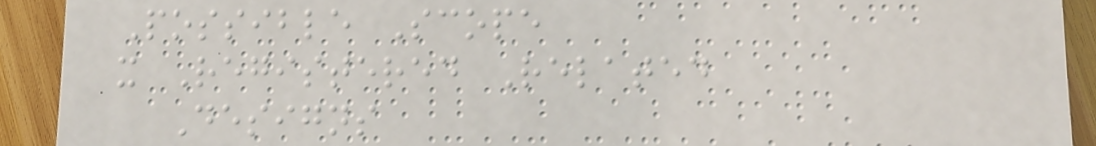Possible Scope
x Registered Related
Designs
